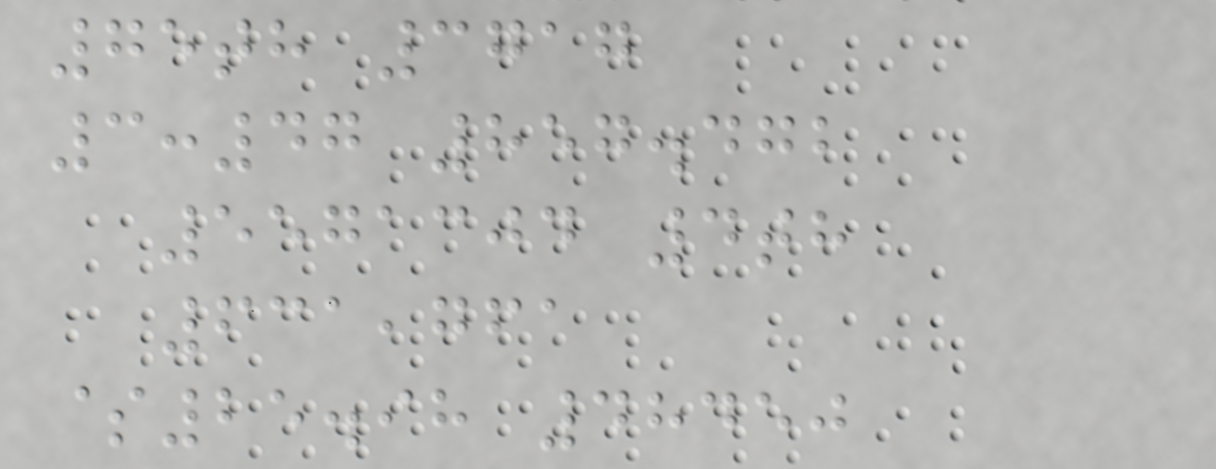75th 3717
3:47 857.472
5571304 4th
631,761
$25.98 48450
